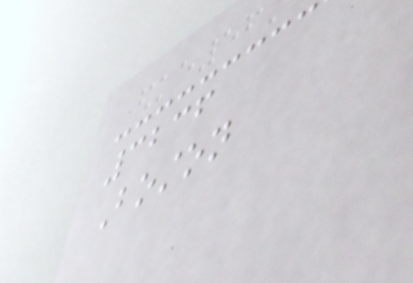3236
Boston
